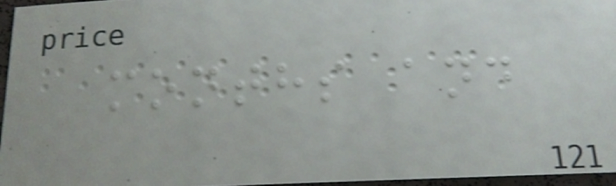months and
